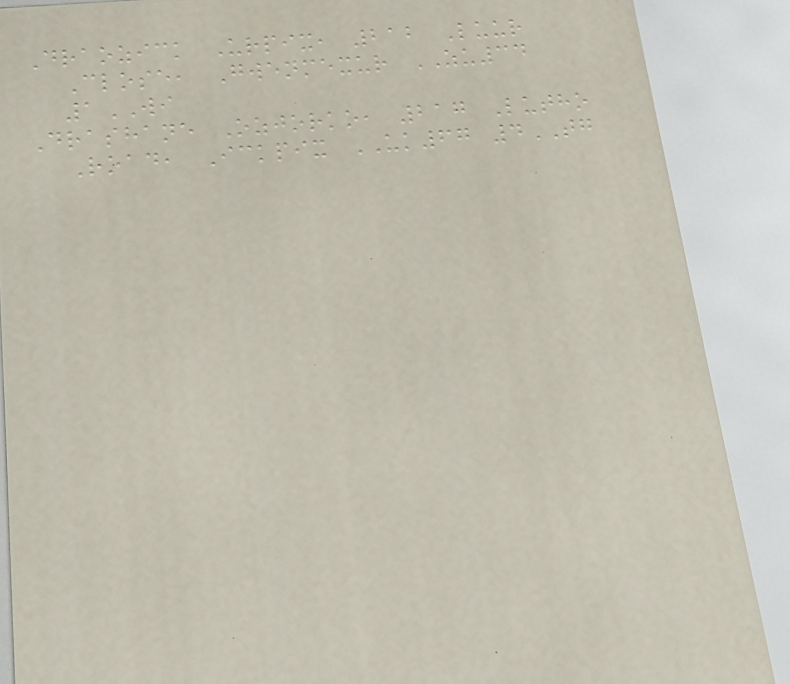Draozick Urpix, 212 Luur
Close, Gwenmexur ZU34
1WI
Drashane Ozjorko, 217 Lutho
Road, Ickpix UK67 4TG
